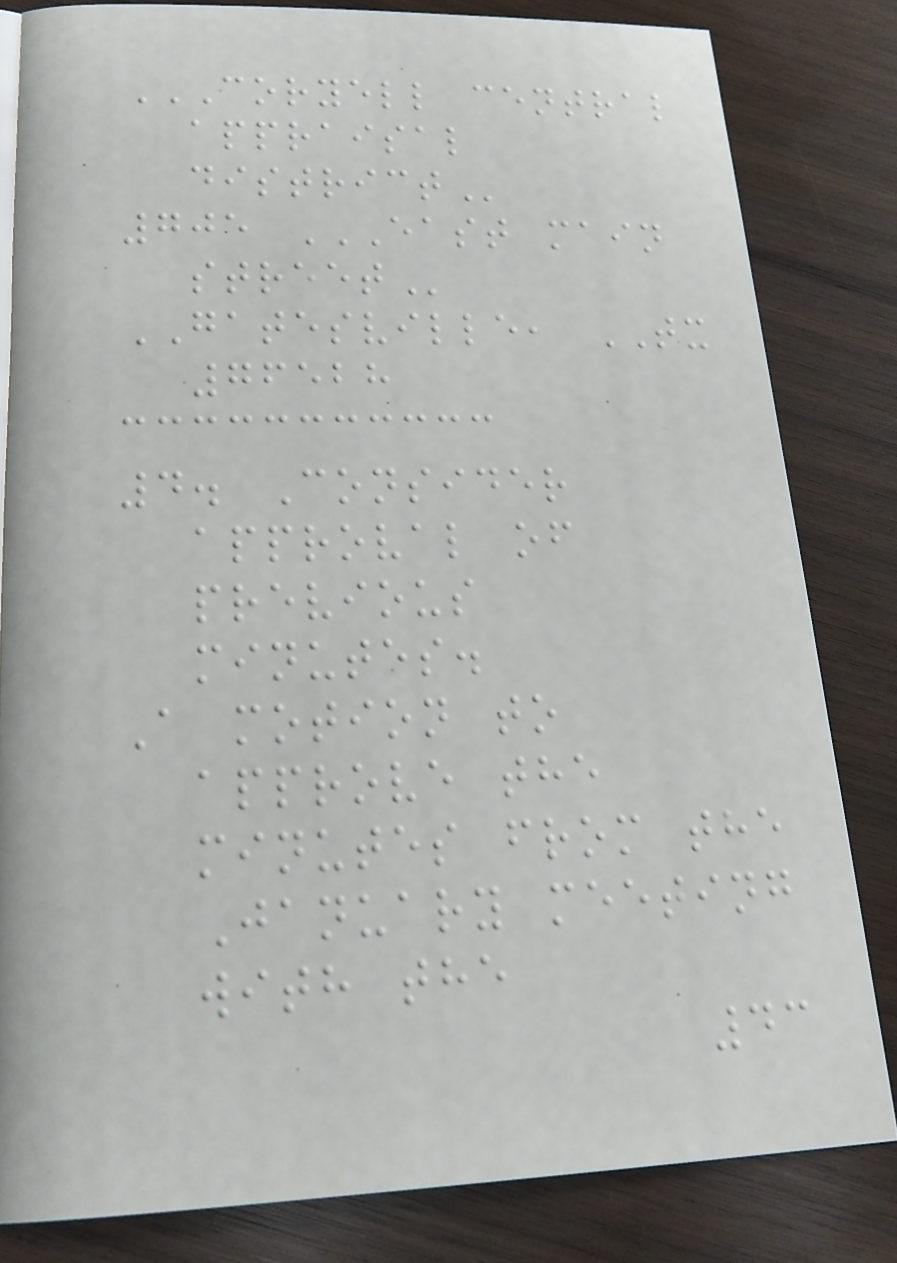CORYELL CENTRAL
APPRAISAL
DISTRICT
705 EAST MAIN
STREET
GATESVILLE, TX
76528
4. Consider
approval of
previous
minutes.
A motion to
approve the
minutes from the
January meeting
with the
43
